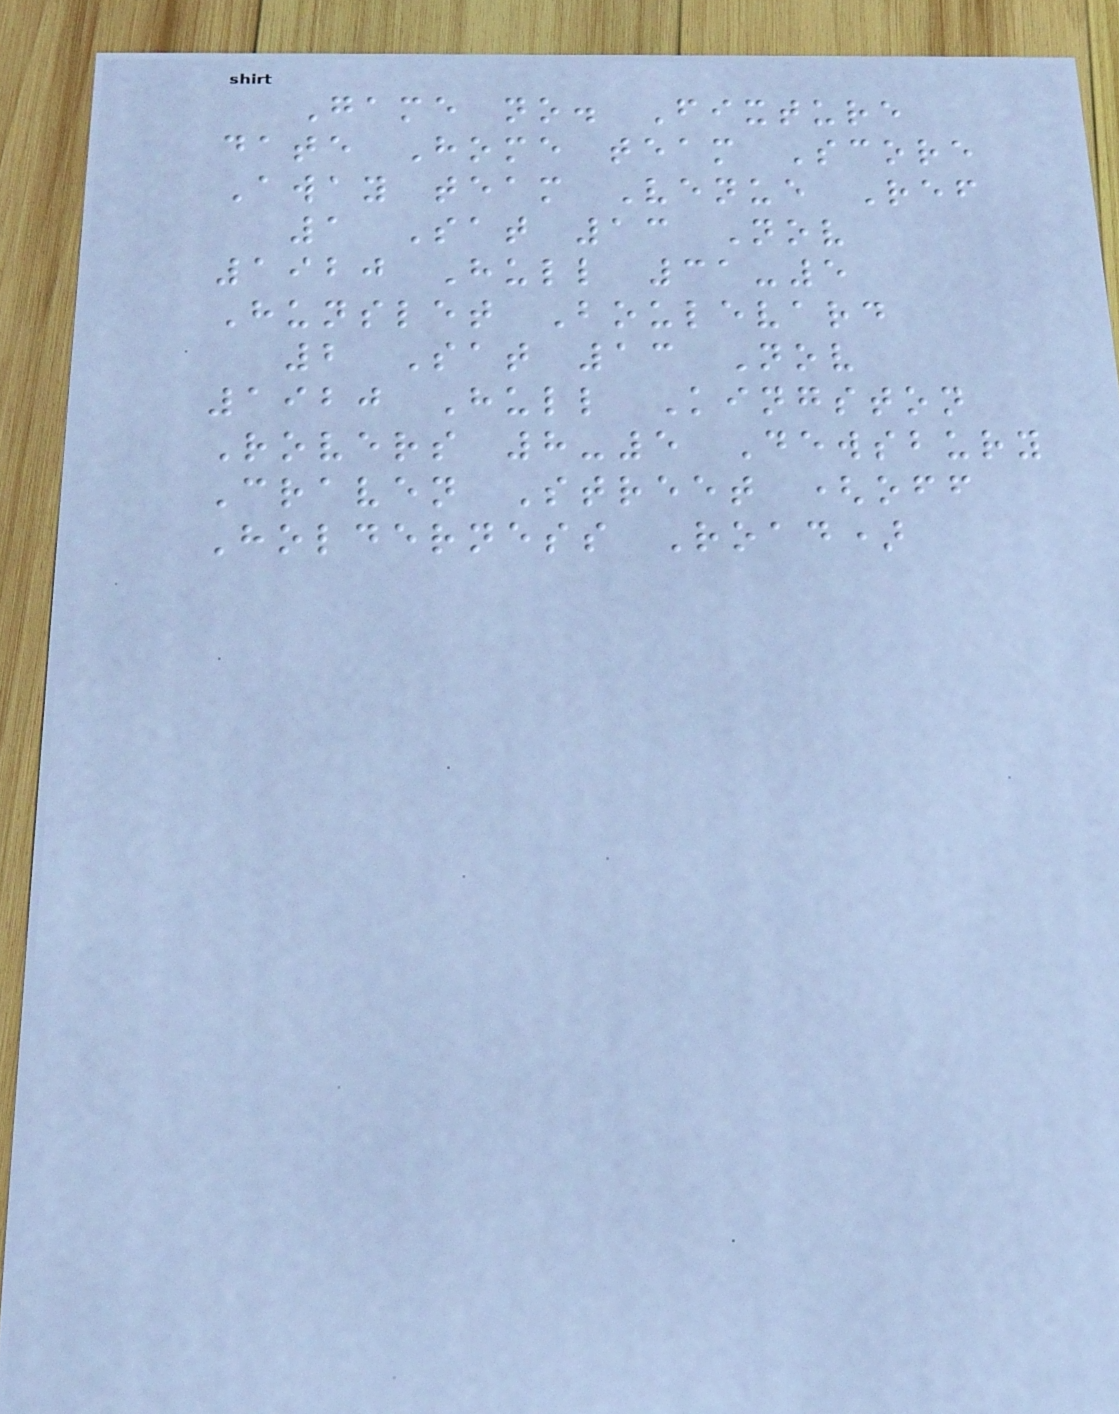Game no. Fixture
date Home team Score
Away team Venue Ref
1 Sat 13 Nov
1920 Hull 31-5
Hunslet Boulevard
2 Sat 13 Nov
1920 Hull Kingston
Rovers 8-5 Dewsbury
Craven Street (off
Holderness Road)
